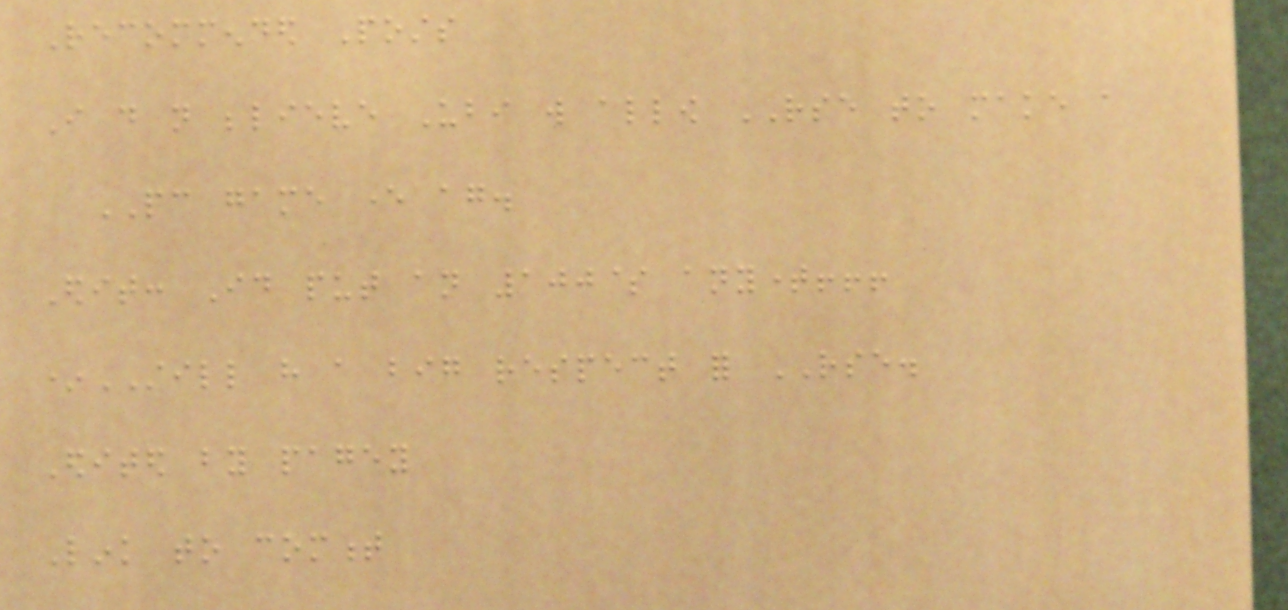Recommended Posts
I do not believe Ubi will allow RSE to make a
PC game ever again.
Edit: Id put an 100$ anytime!!!
*STILL have a big respect for RSE.
Edited by pagey
Link to comment
